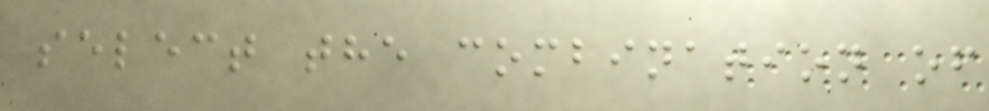select the combination of
